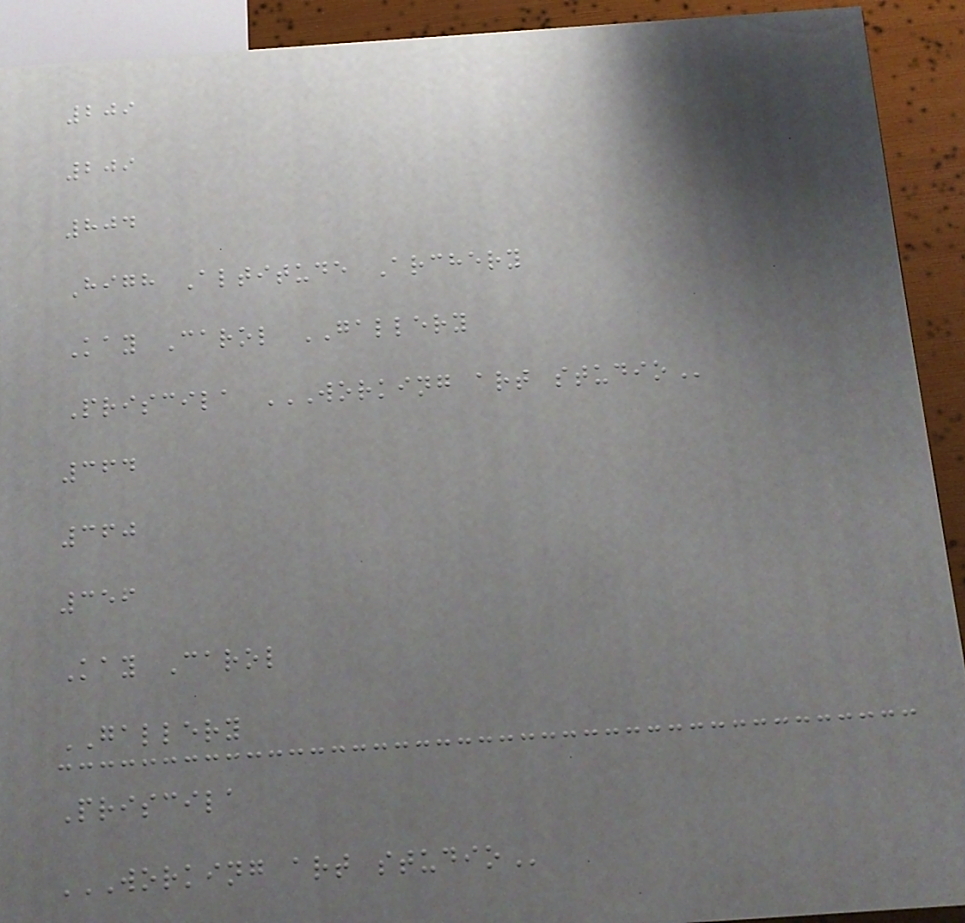209
209
804
High Altitude Archery
Kay Carol GALLERY
Priscila WORKING ART STUDIO
364
360
356
Kay Carol
GALLERY
Priscila
WORKING ART STUDIO
